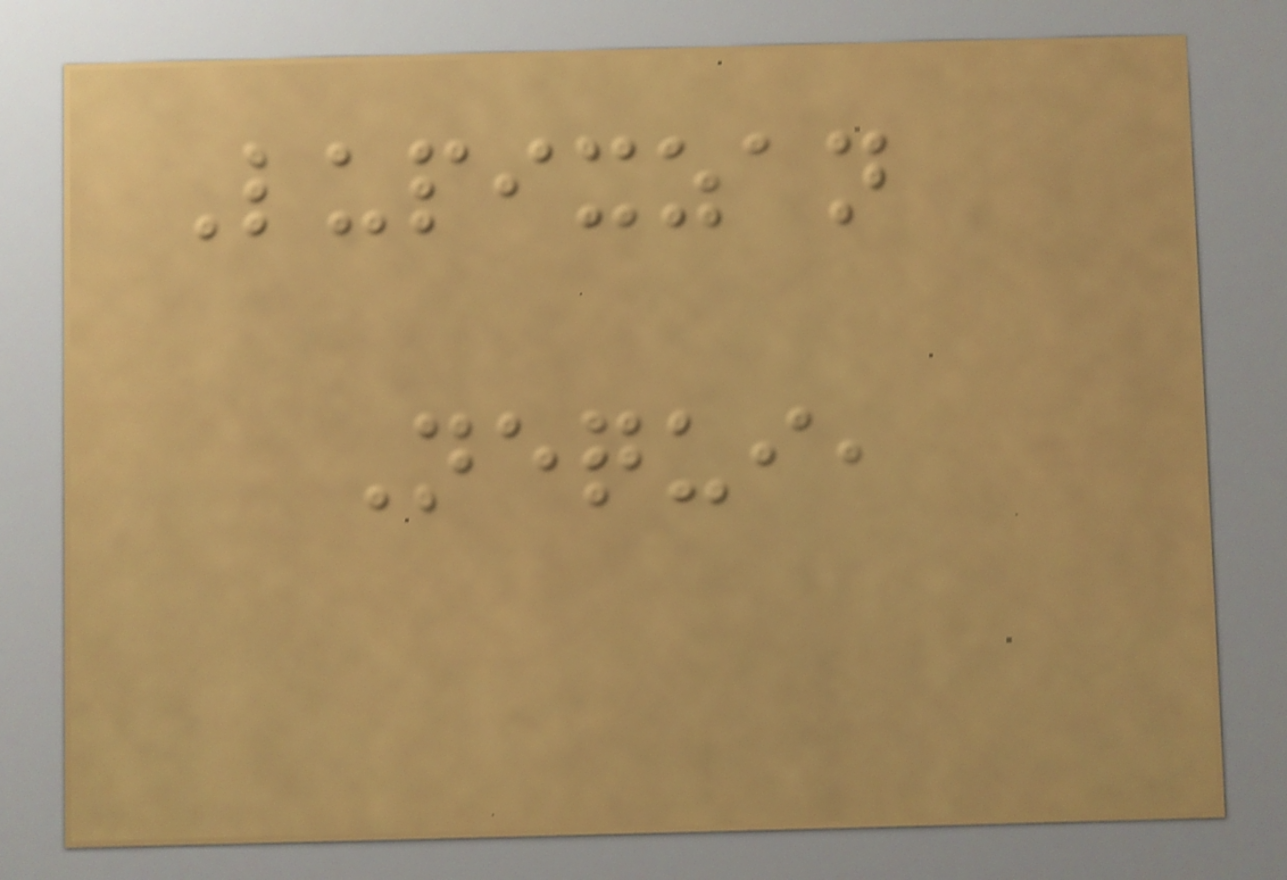Lupixzan
Nequi,
